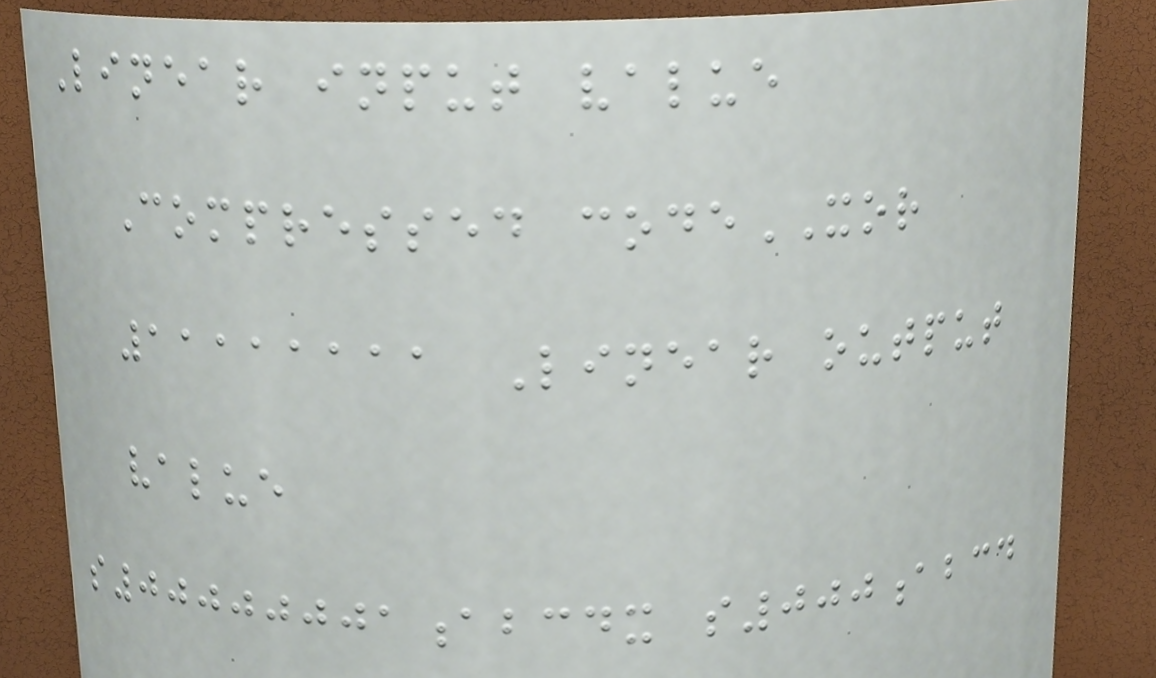Linear input value
Compressed codeXOR
11111111 Linear output
value
s00000001abcdx s000abcd
